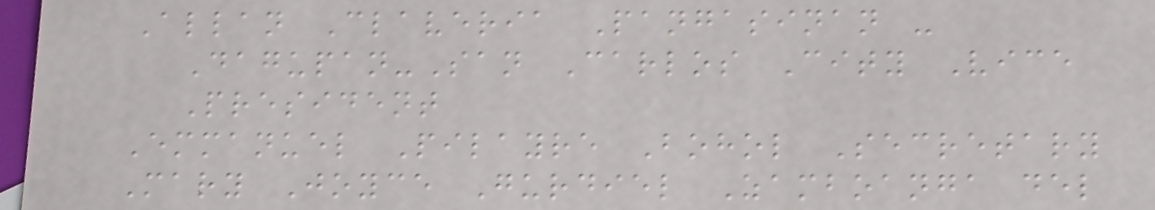Allan Claveria Pangasinan -
Dagupan-San Carlos City Vice
President
Emmanuel Pilayre Bohol Secretary
Mary Joyce Gurdiel Zamboanga del
